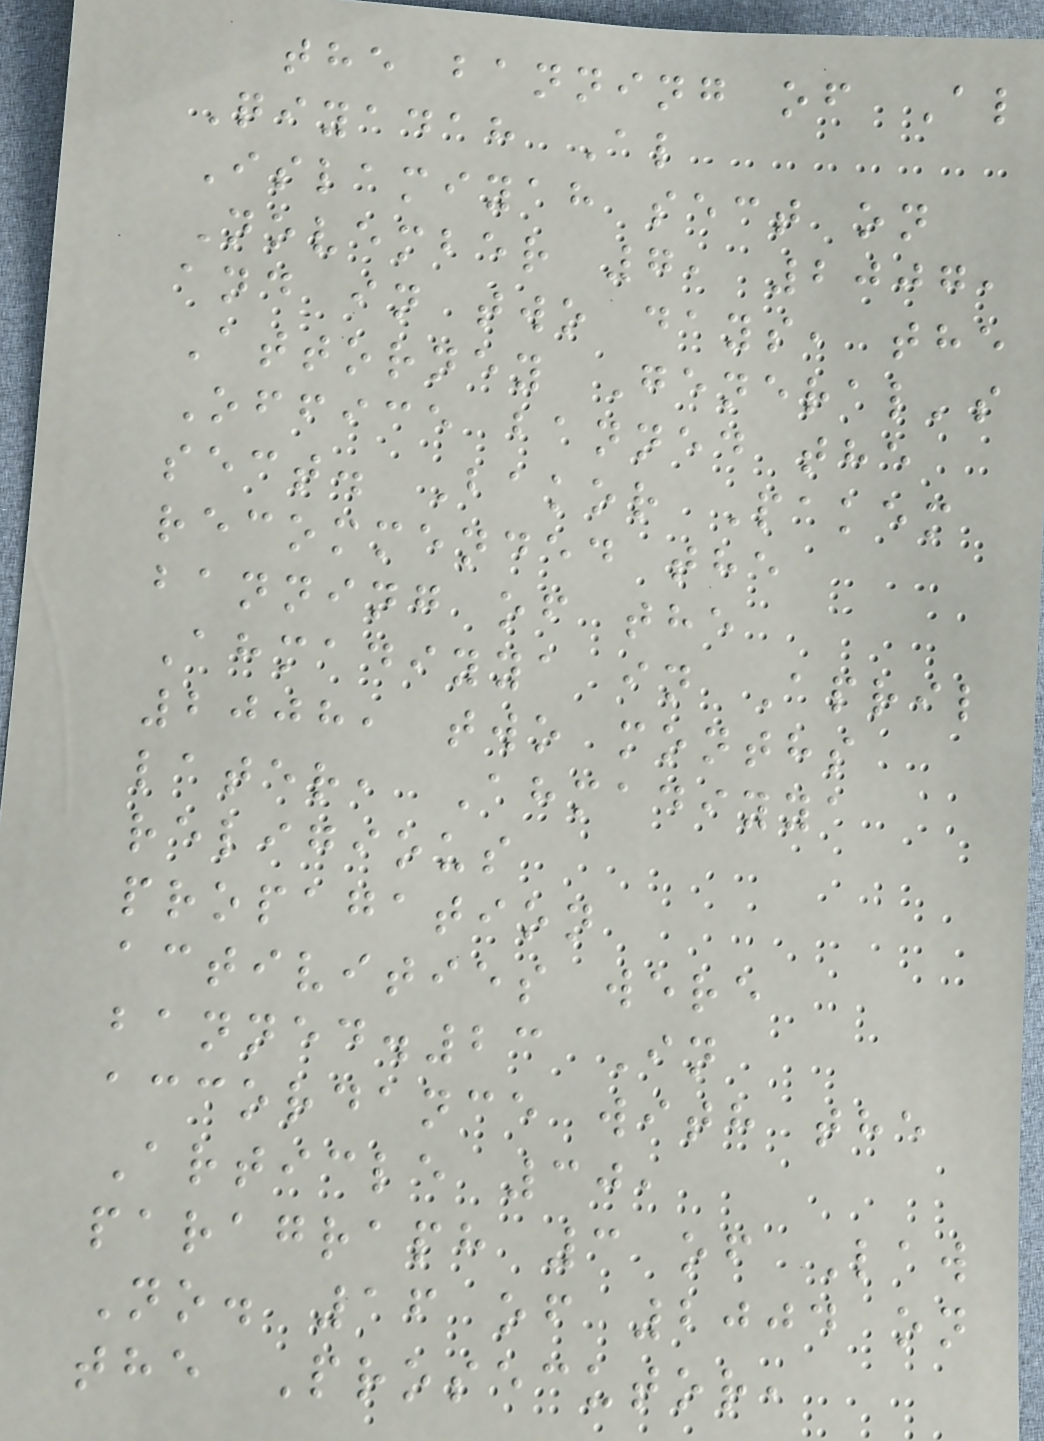the banning of Al
Qiyadah Al
Islamiyah sect on
November 7, 2007,
and in two days, the
Attorney General's
Office banned the
sect. Bakor Pakem
recommended the
banning of the
Ahmadiyya in April
2008, two months
later, Ahmadiyya
religious
propagation
activities were
banned.23 In
accordance with the
Article 30,
paragraph 3 of Law
No. 16 of 2004 on
the Prosecutor,
